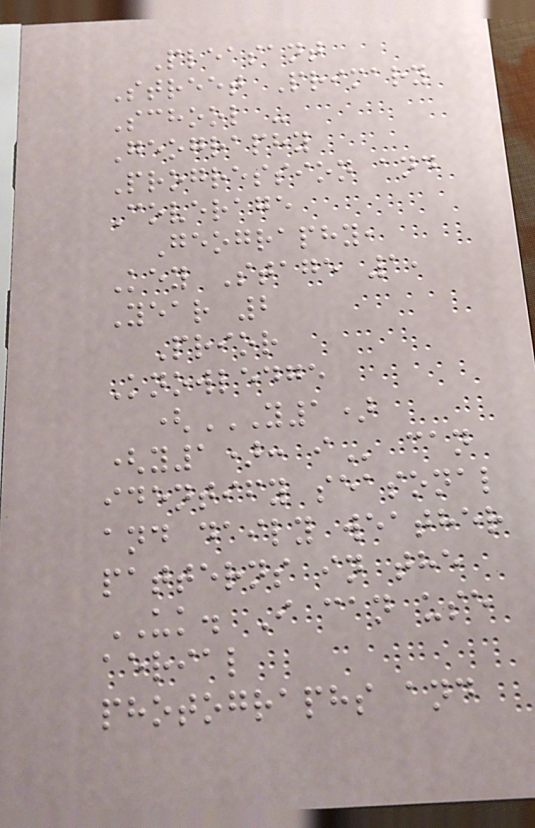Pleasant
Street Primary
School -
Geography
Progression and
Coverage
Geography,
Key Stage 1,
Year 2
Prior
Knowledge
(Y1)
(Y1): I can
identify seasonal
and daily weather
patterns in the
UK. I can use
aerial
photographs and
